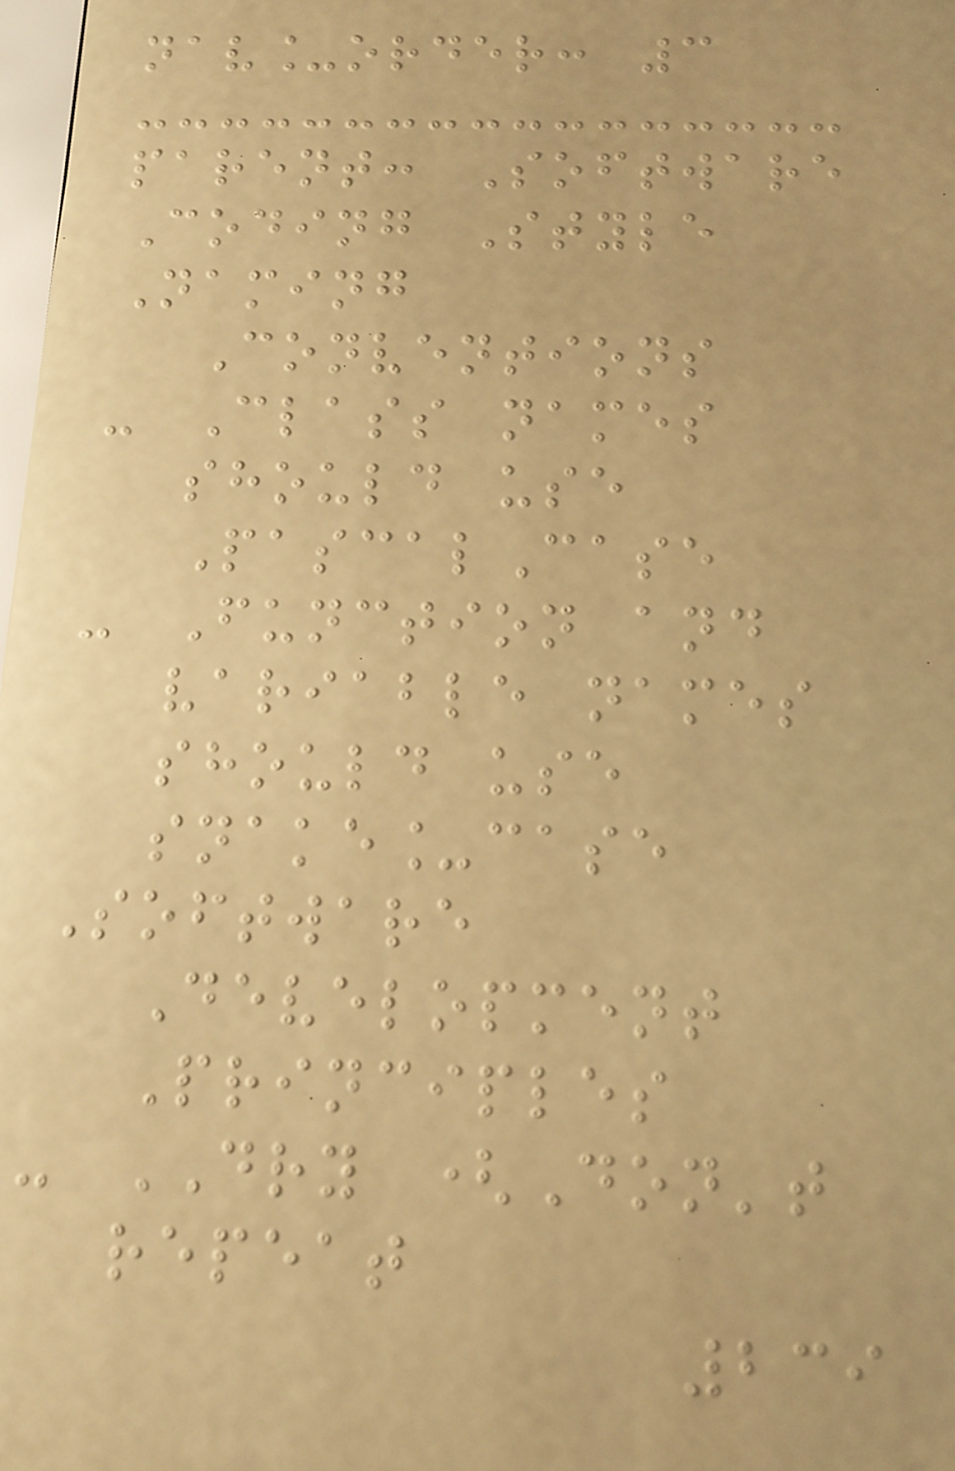nav_order: 3
parent: Software
Coding Style
Naming
Conventions
- Class names
should use
PascalCase
- Function and
variable names
should use
snake_case
Software
Development
Principles
- DRY (Don't
repeat
239
